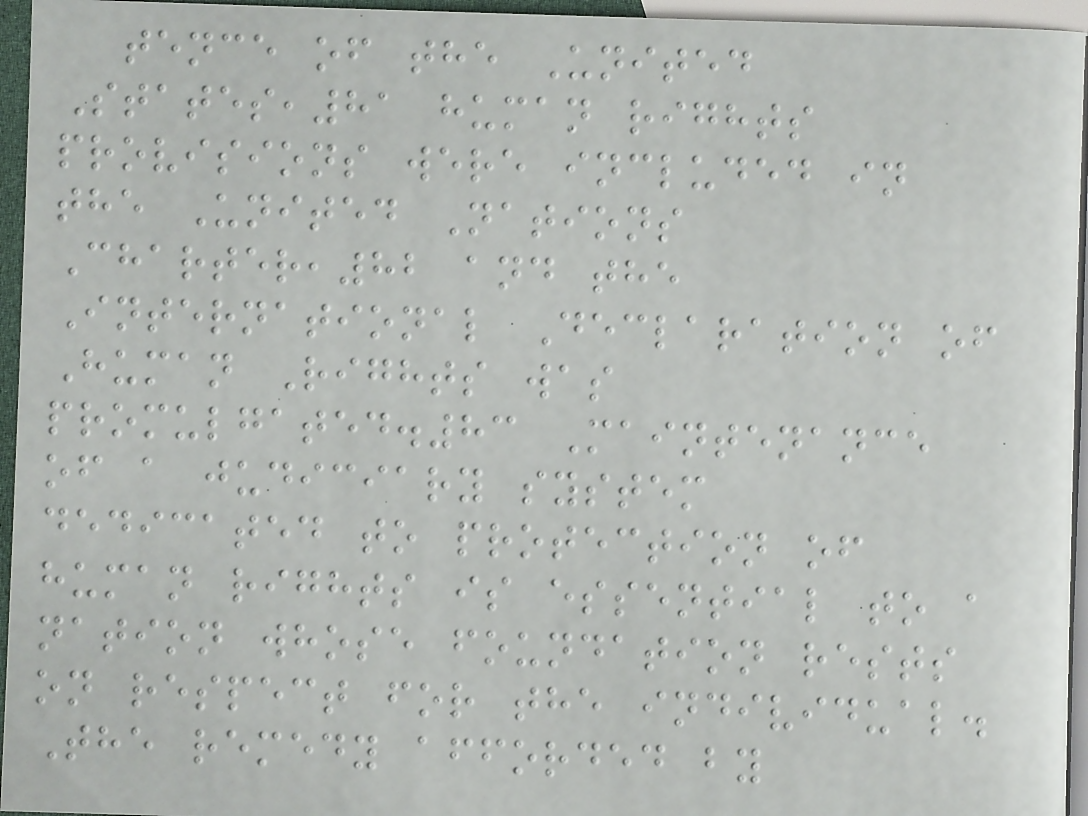tence of the United
States,81 human rights
provisions were included in
the United Nations
Charter,82 and the
International Declaration of
Human Rights was
promulgated.83 Maintenance
of a judiciary system
dedicated to protection of
human rights is essential to a
nation whose foundation rests
on respect for the individual.
The remedy afforded by
